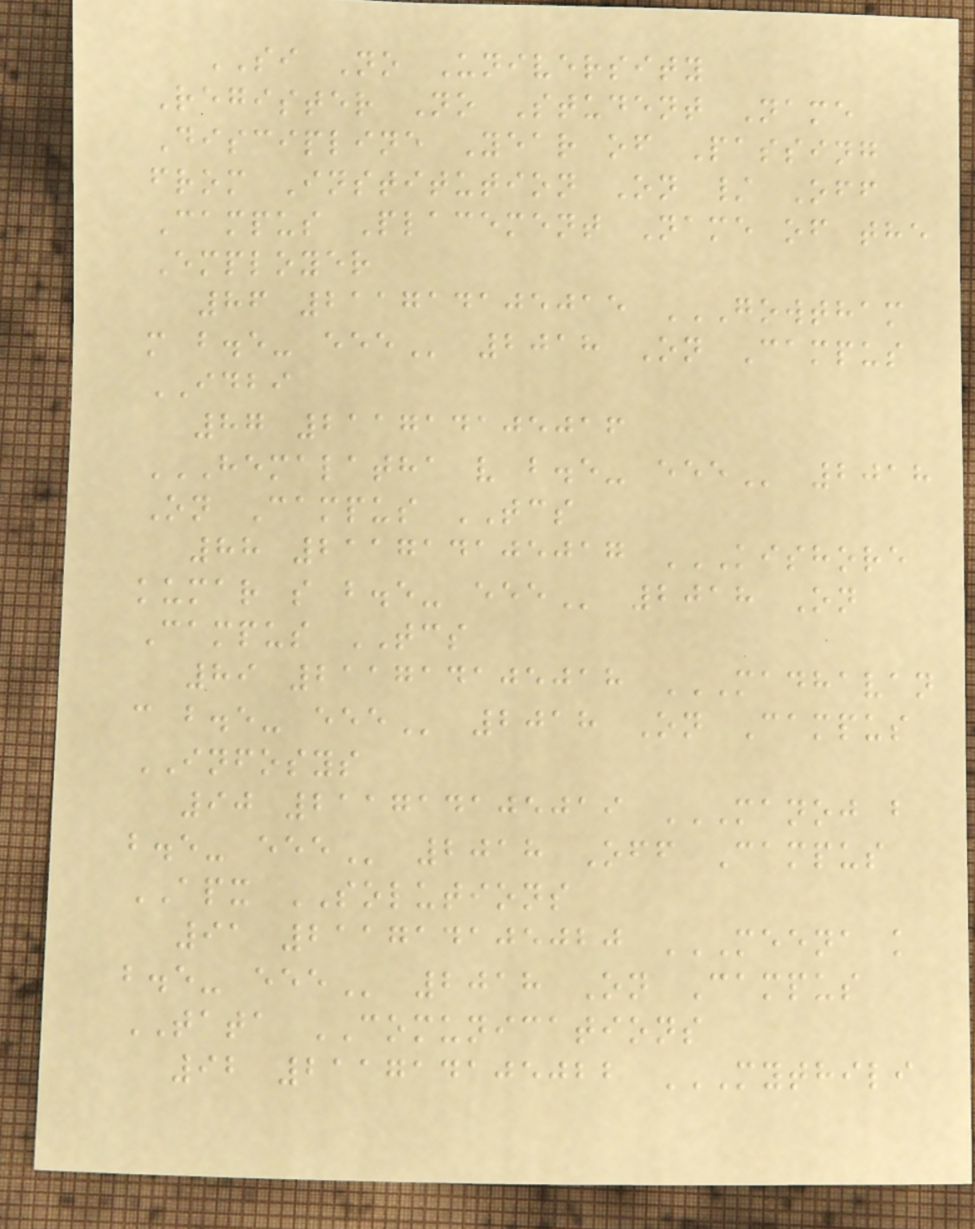SI No University
Register No Student Name
Discipline Year of Passing
from Institution On / Off
Campus Placement Name of the
Employer
86 211714105015 GOWTHAM
M B.E- EEE 2018 On Campus
IDBI
87 211714105016
HEMALATHA V B.E- EEE 2018
On Campus TCS
88 211714105017 KISHORE
KUMAR S B.E- EEE 2018 On
Campus TCS
89 211714105018 MADHAVAN
C B.E- EEE 2018 On Campus
INFOSYS
90 211714105019 MANOJ B
B.E- EEE 2018 Off Campus
APX SOLUTIONS
91 211714105020 MEENA K
B.E- EEE 2018 On Campus
TATA COMUNICATIONS
92 211714105022 MYTHILI
